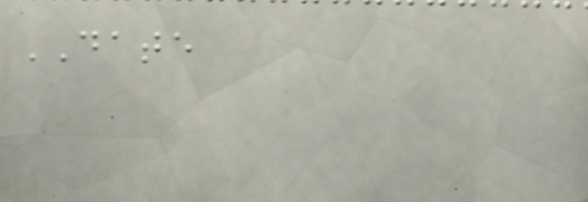DATE
